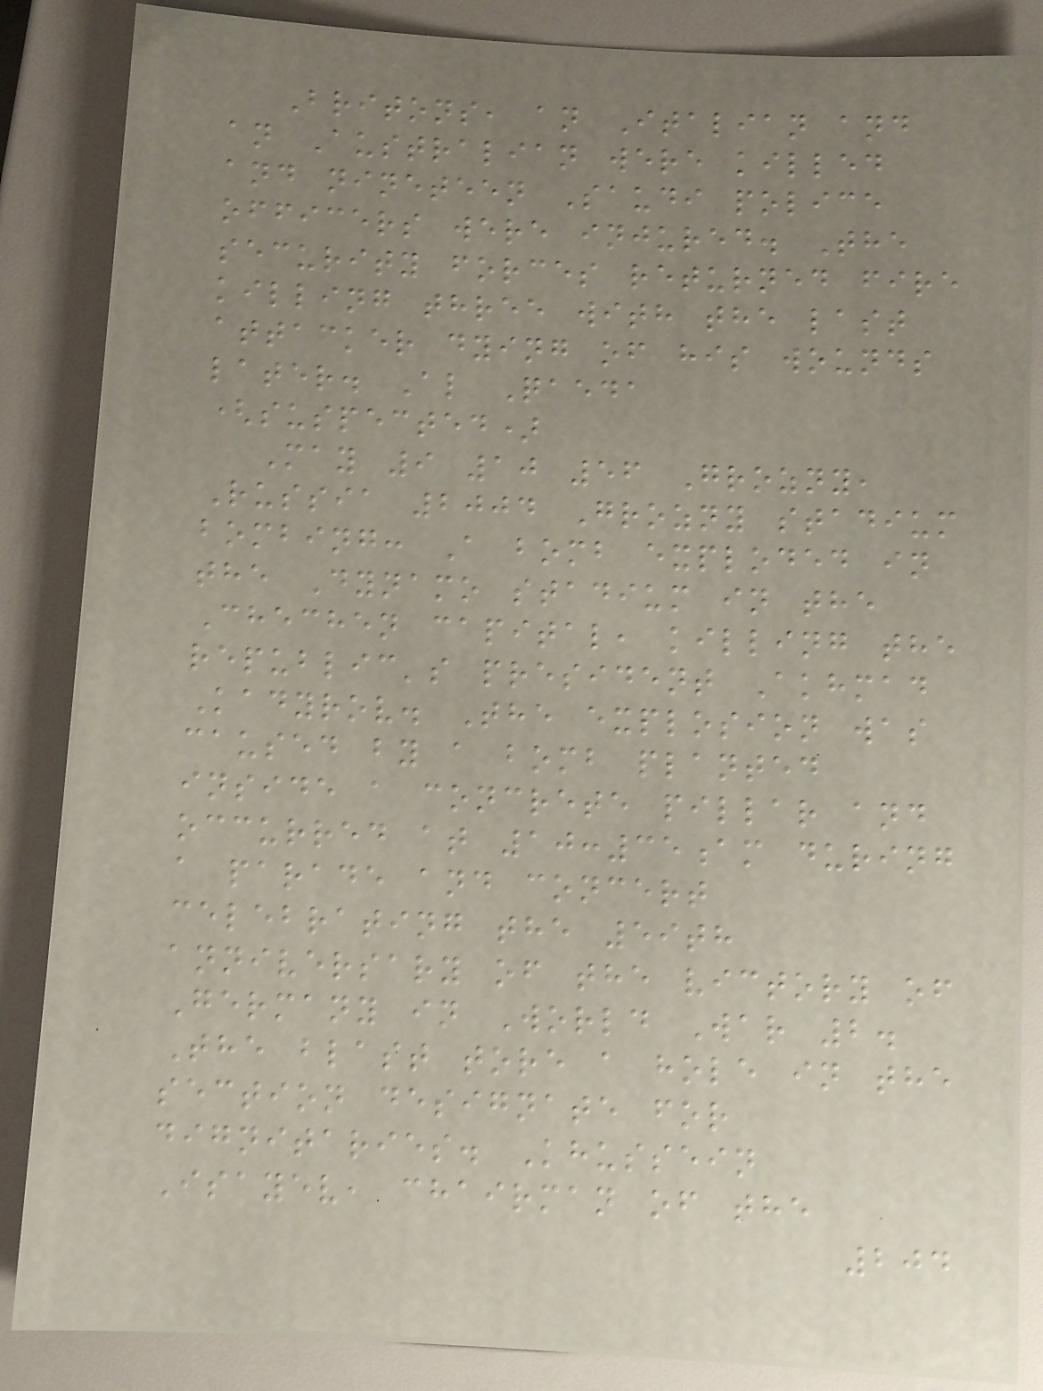Britons, an Italian and
an Australian were killed
and nineteen Saudi police
officers were injured. The
security forces returned fire
killing three with the last
attacker dying of his wounds
later. Al Qaeda
(suspected)
May 9 10 56 Grozny,
Russia 2004 Grozny stadium
bombing: A bomb exploded in
the Dynamo stadium in the
Chechen capital, killing the
republic's president Akhmad
Kadyrov. The explosion was
caused by a bomb planted
inside a concrete pillar and
occurred at 10:35am during
a parade and concert
celebrating the 59th
anniversary of the victory of
Germany in World War 2.
The blast tore a hole in the
section designate for
dignitaries. Khussein
Isayev, chairman of the
204
